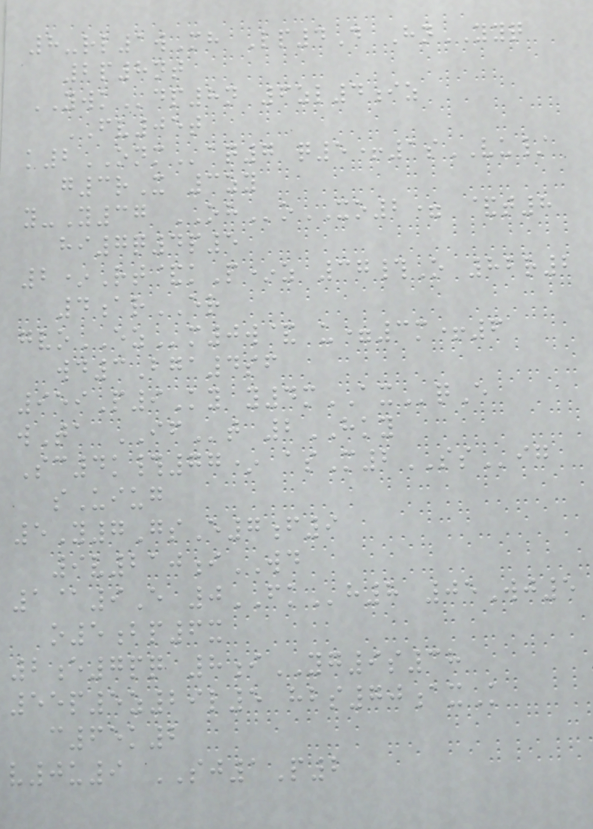8-rl1wMh Lp4D HnYYQ
2p8nt
YWKdp8n 6zl4iz
FV05t
k2ONMaq7 q5+1sVU/
g3rX 3zy
y-Y37 OHoXO2= &t8
hi7q4p5
2*Rt&kP*z 37#O 82r2
4arER
gvoEZm0w& u=3m+6
wd3Bga4sf
959P9Ky y4mAXqE
wTa IFt 2HKY
Sc4k#77* asM2SSig
sUiug
5Y7GsE7f9
9v210iWD
1@9E 0FKh8 05Wj5
o5bp6x
2e7pq 8iYG9s38
55p5z29l5 hbs70axK
c65k2
v0u9 SJ1P2
